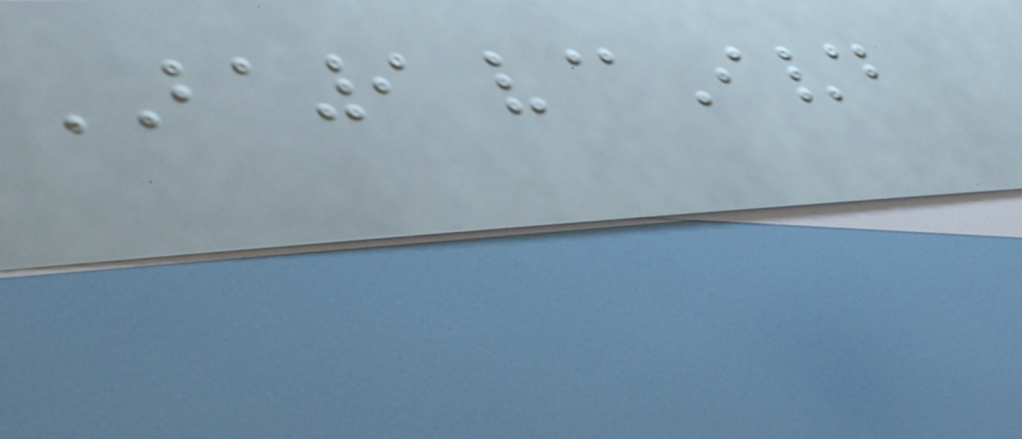BA9 v@I/b
